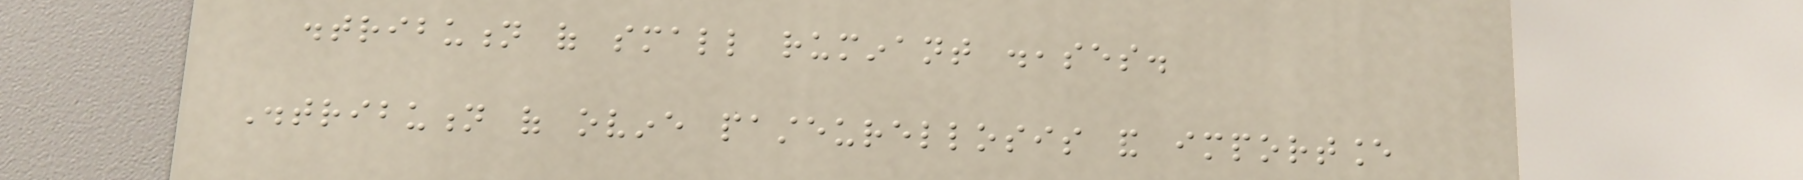distribution of small ruminant diseases.
Distribution of ovine pasteurellosis and importance
